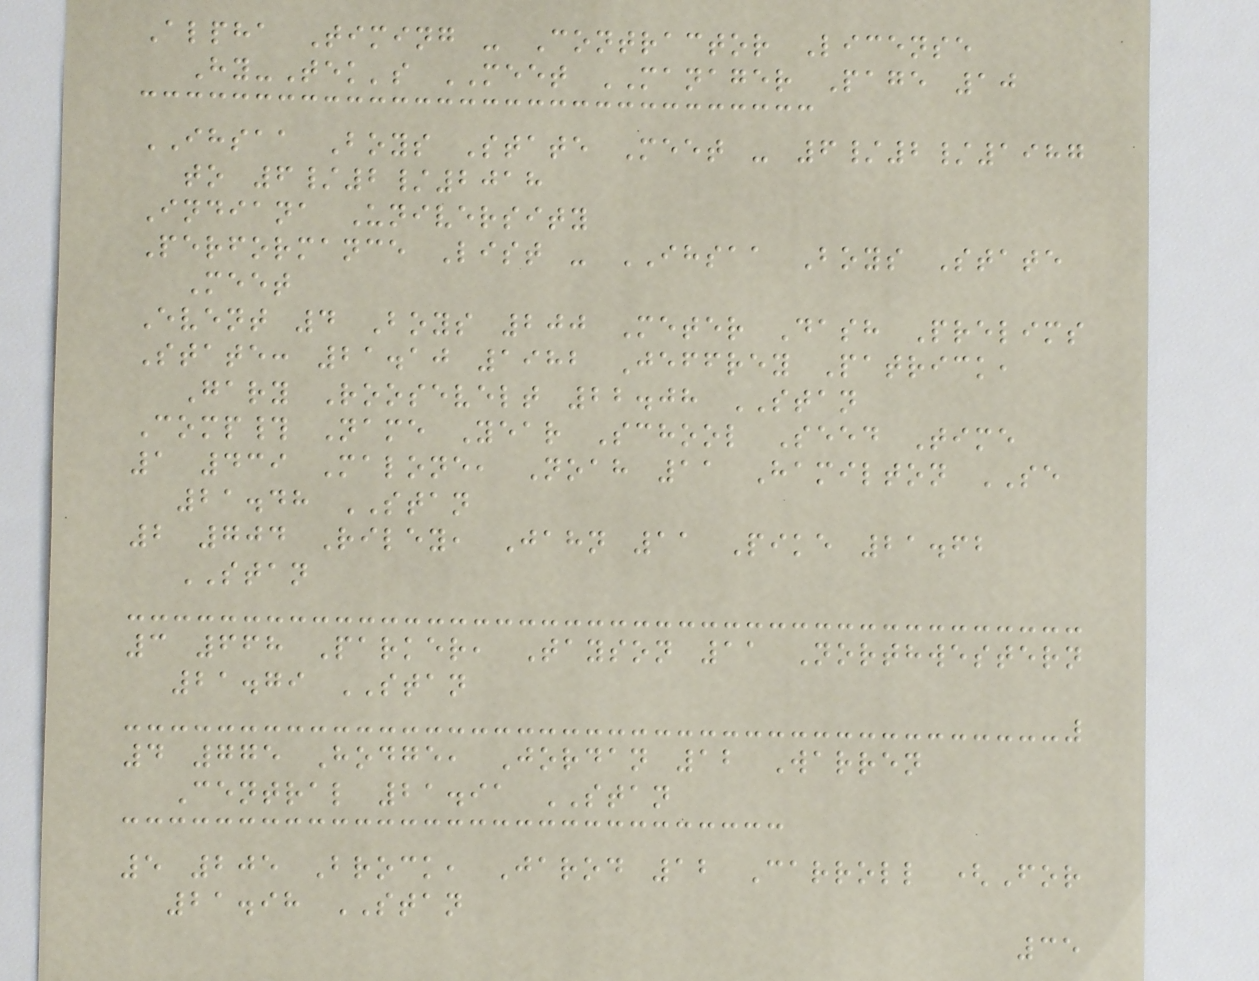Alpha Timing - Contractor License
Hy-Tek's MEET MANAGER Page 10
IHSAA Boys State Meet - 6/2/1987
to 6/2/2018
Indiana University
Performance List - IHSAA Boys State
Meet
Event 4 Boys 200 Meter Dash Prelims
State: 21.10 1982 Jeffrey Patrick,
Gary Roosevelt 22.08 STAN
Comp# Name Year School Seed Time
1 439 Malone, Noah 11 Hamilton SE
21.48 STAN
2 704 Riley, Jahn 11 Pike 21.62
STAN
3 668 Parker, Tayson 11 Northwestern
21.79 STAN
4 775 Hodge, Jordan 12 Warren
Central 21.91 STAN
5 205 Brock, Jarod 12 Carroll (For
21.98 STAN
35
